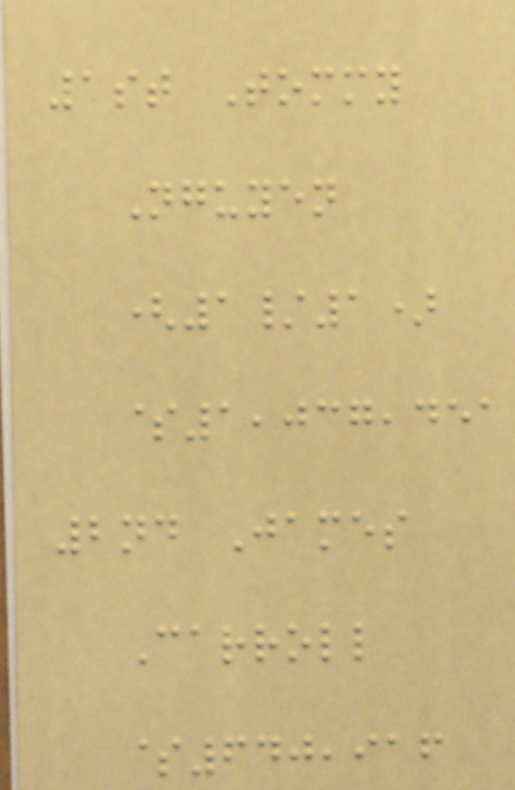1st Tommy
Nguyen
(1/1)
$1,037,451
2nd James
Carroll
$640,916
